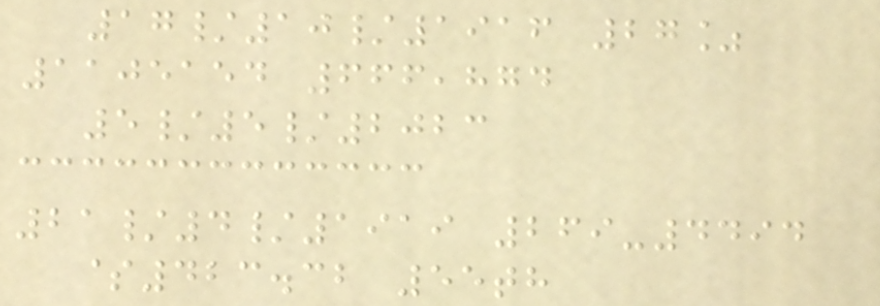17/10/1916 27%
1105154 666,874
5/5/2023
21/4/1919 269-4494
$423.32 55th
